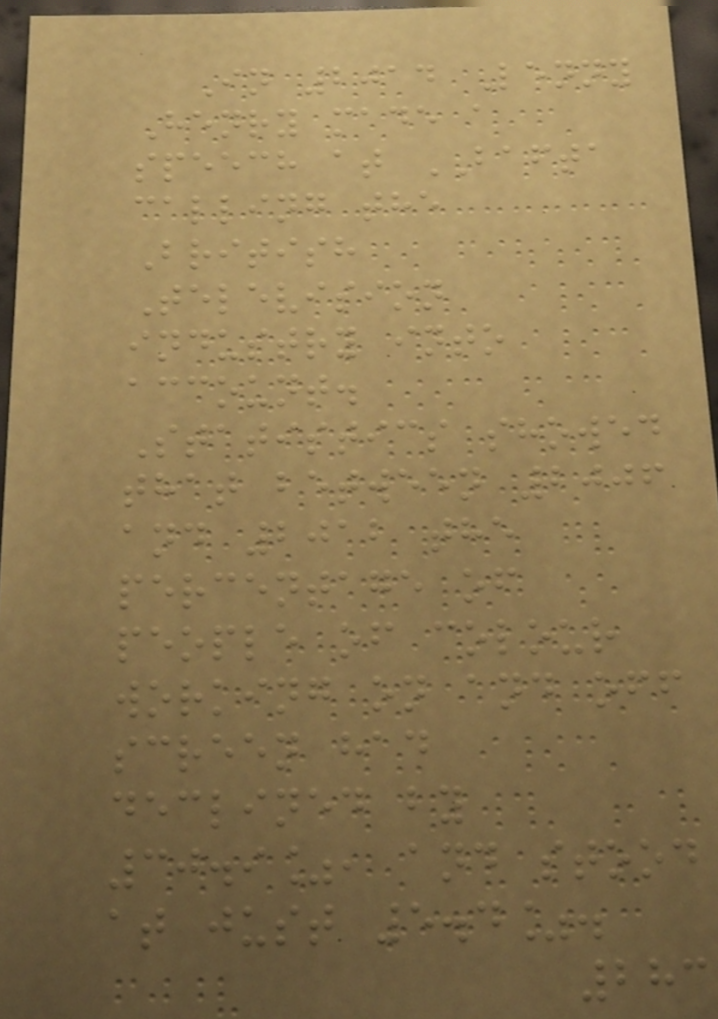In 2014 Lenny
Henry made a
speech at BAFTA
calling the
British
Television
industry into
account.
Statistics showed
that between 2006
and 2012 the
percentage of
people of colour
working on and off
screen had
declined by
30.9%, and stood
at just 5.4%.
283
